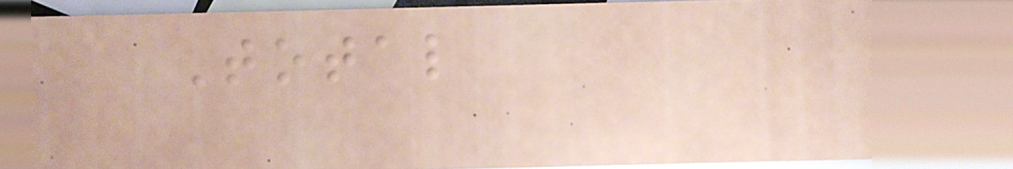Total
